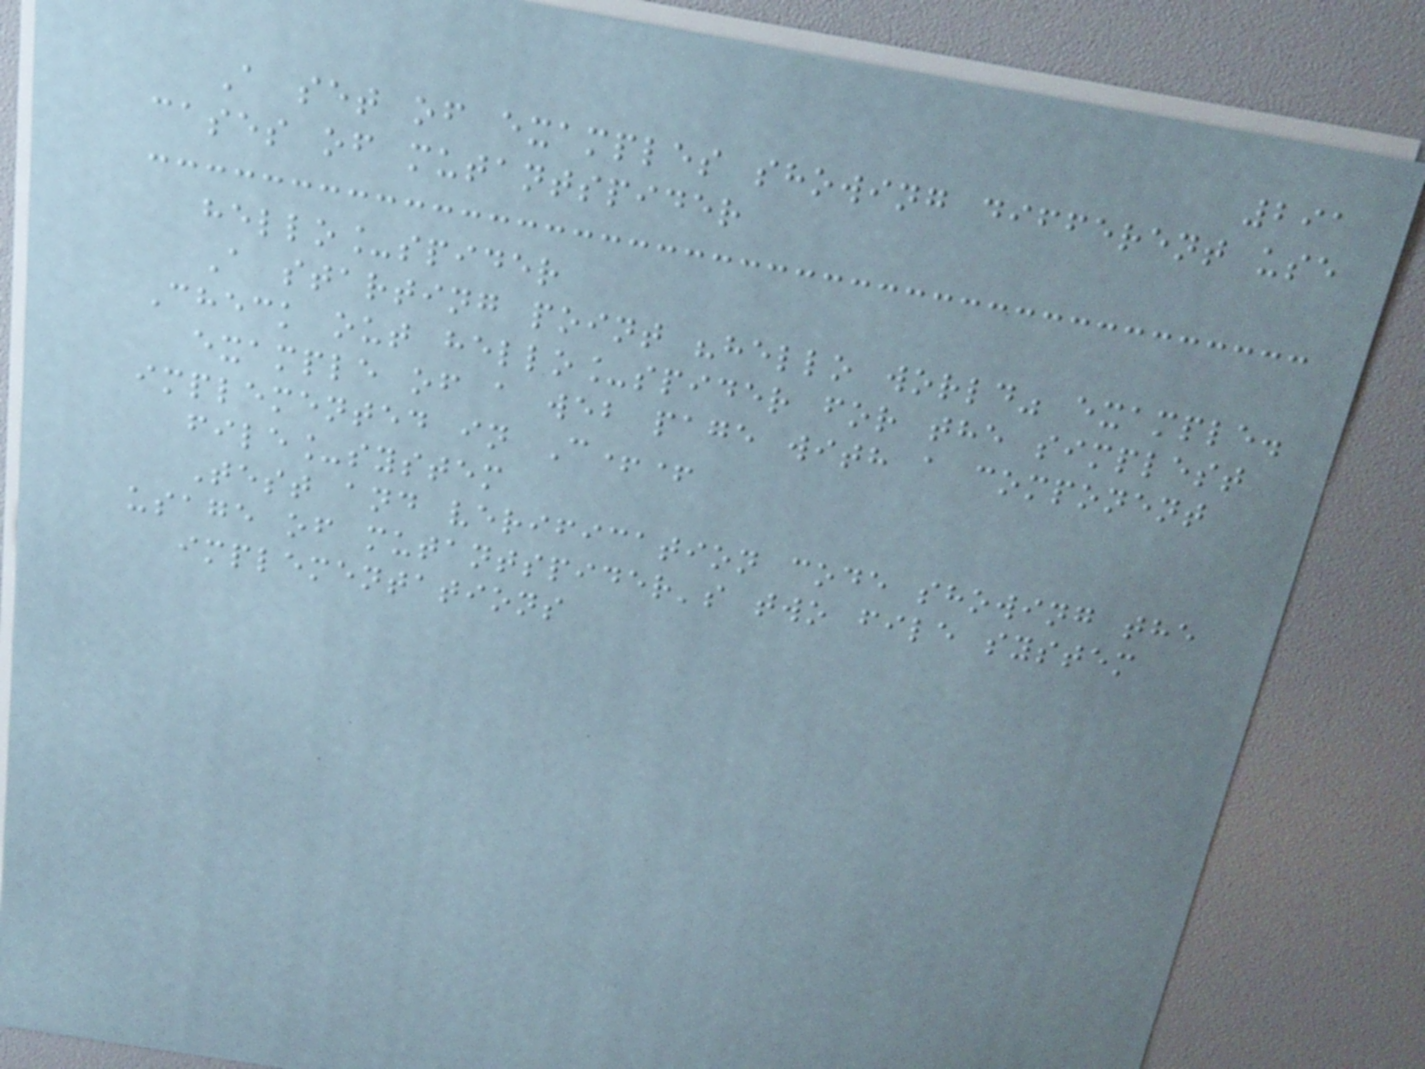291
A set of examples showing different use
cases of mutantspider
hello_spider
A starting point "hello world" example.
Check out hello_spider for the simplest
example of a web page with a component
implemented in C++
file_system
Test and verification code showing the
usage of mutantspider's two file system
implementations
